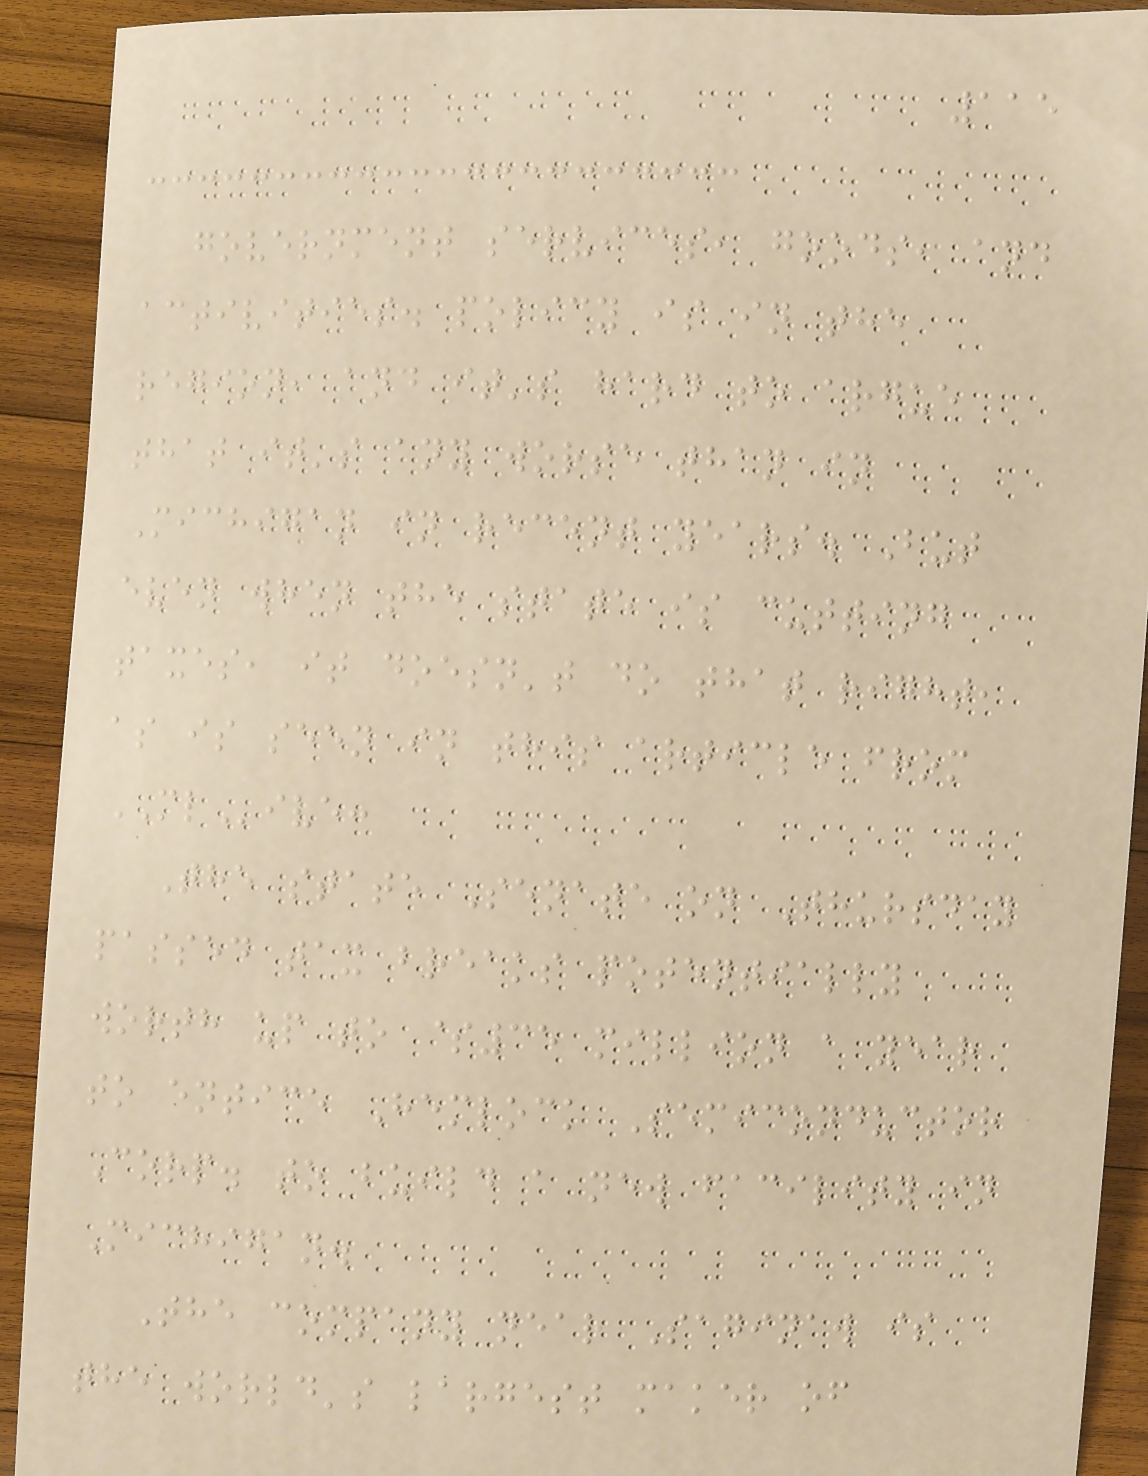115
government services, goods, and
activities. policy is in the
region, and it's hard to argue
that it's any worse than in
Michigan in recent years. But
even when the state is cutting
taxes, it doesn't do that right,
as is seen in this article from
MLive:
The state Senate on Thursday
passed tax breaks potentially
worth up to $35 million a year
to entice Hemlock Semiconductor
Corp. to build a new facility in
Michigan.
The company near Saginaw is
the world's largest maker of
